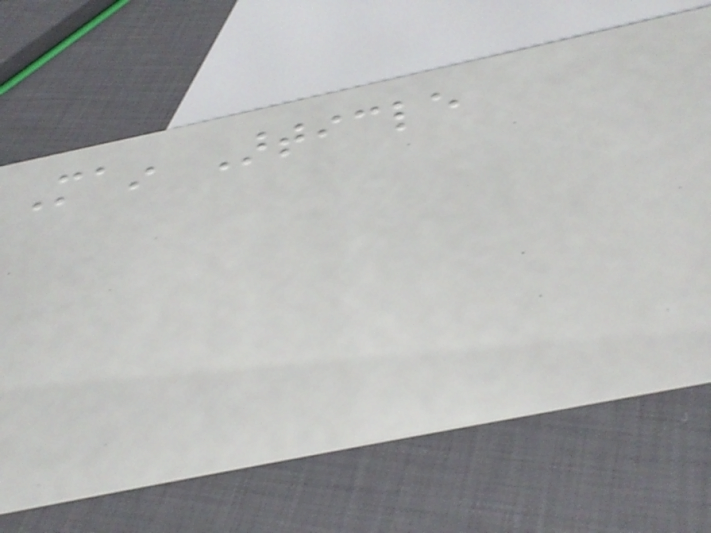Main Article
